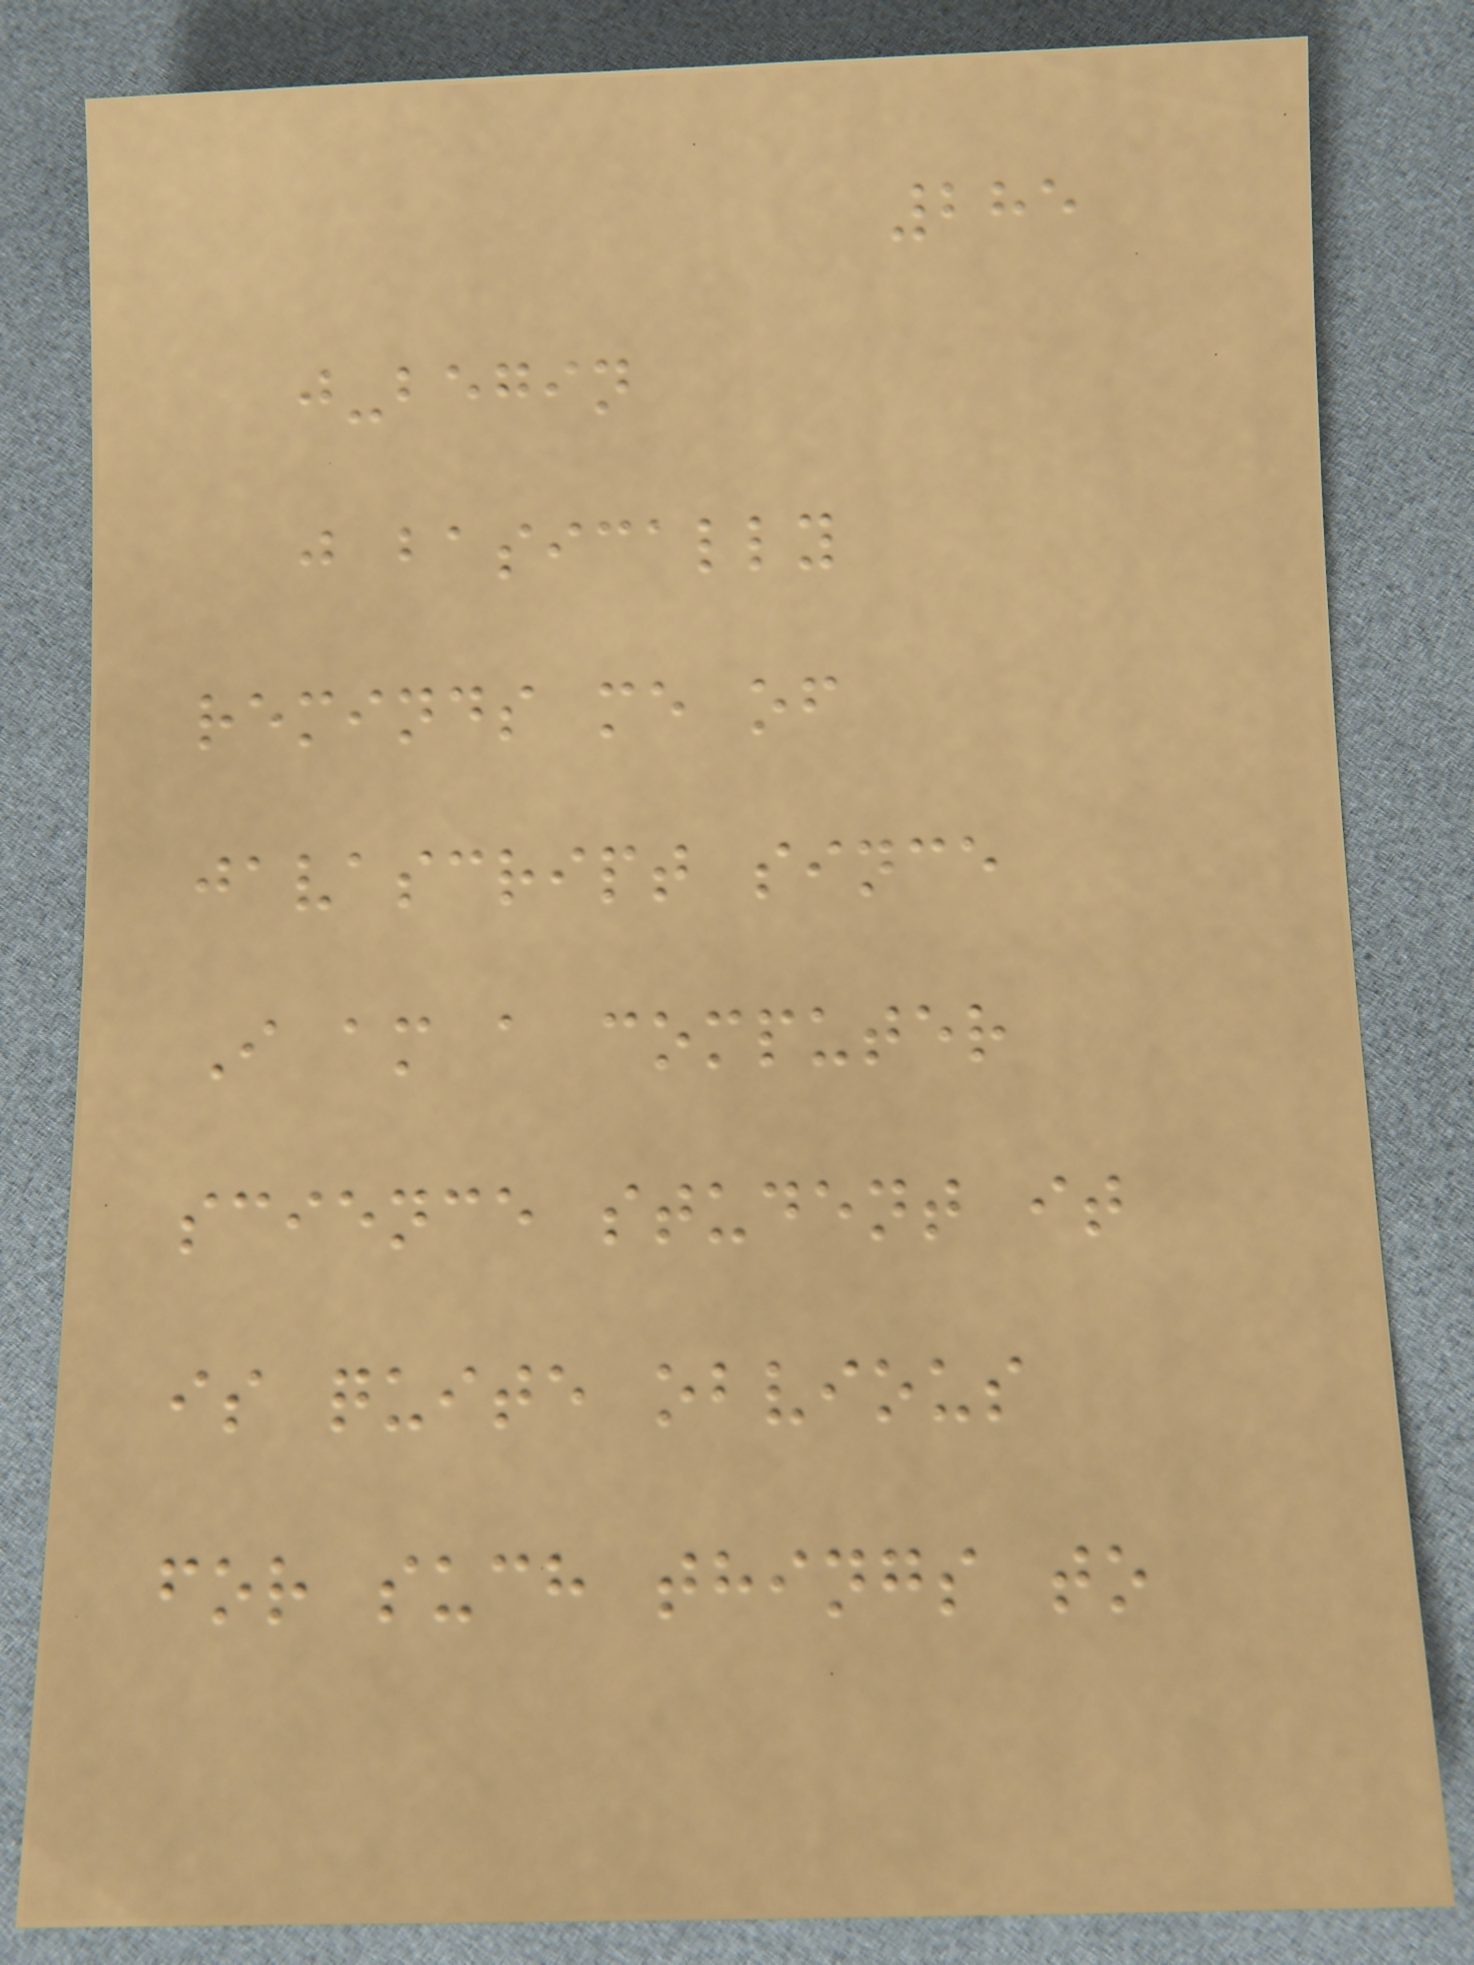285
j-begin
j basically
reminds me of
javascript since
I am a computer
science student it
is quite obvious
for such things to
